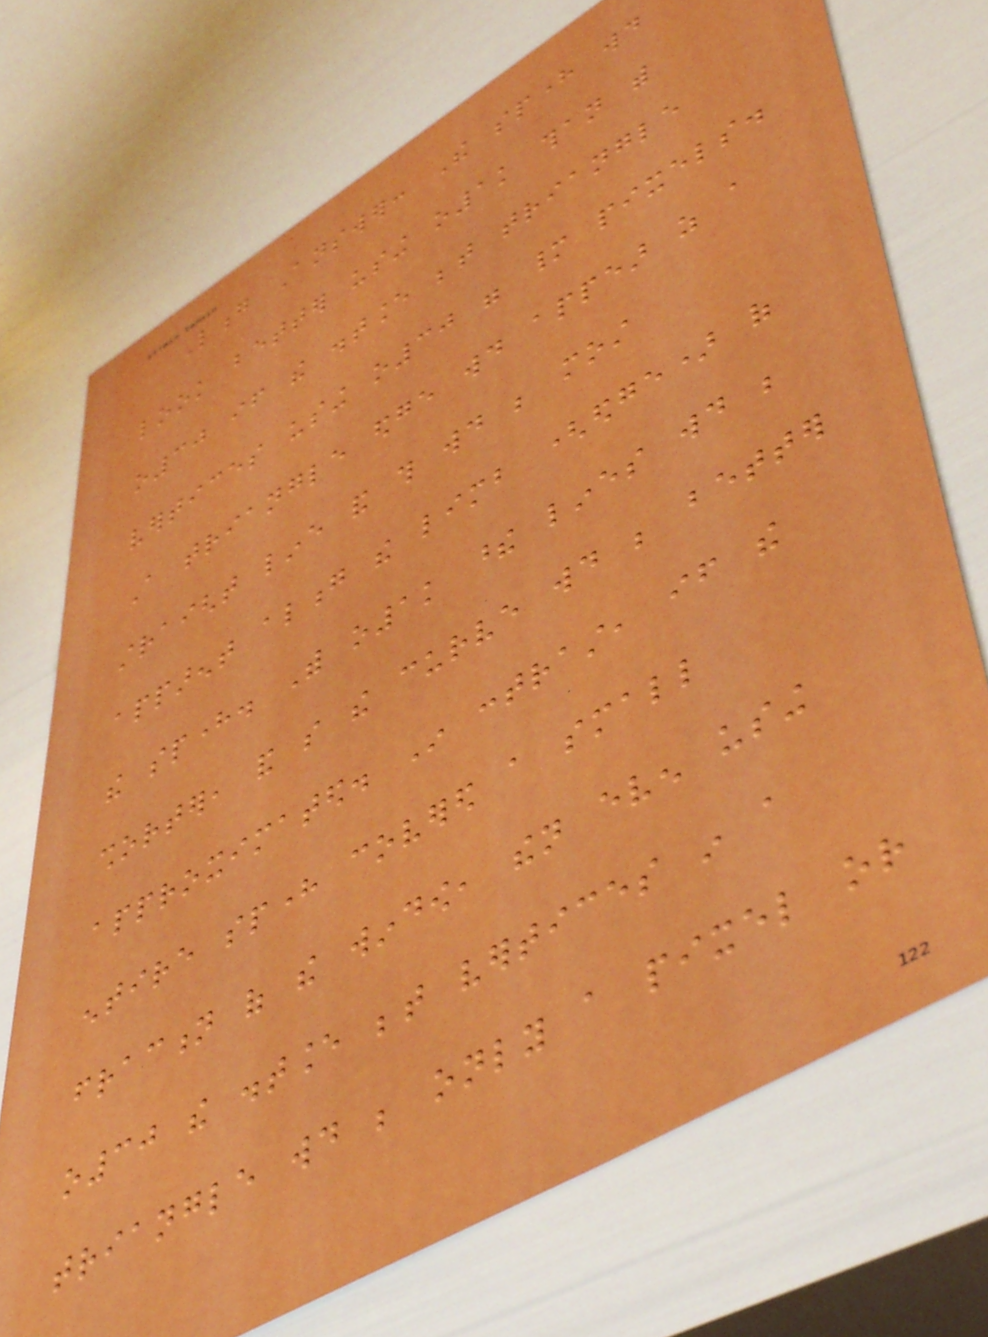Long Answer: The sphere would
look better using o1k than with
o30 if the distance between triangle
vertices using o30 were many pixels.
A triangle edge would appear as a
straight line and this would be most
apparent along the limb (edge) of
the sphere. With o1k these lines would be
shorter, and so the curve would be better
approximated. In contrast, if the
entire sphere covered a small
fraction of the window, then even using
o30 the distance between vertices in a
triangle would be only a pixel or
